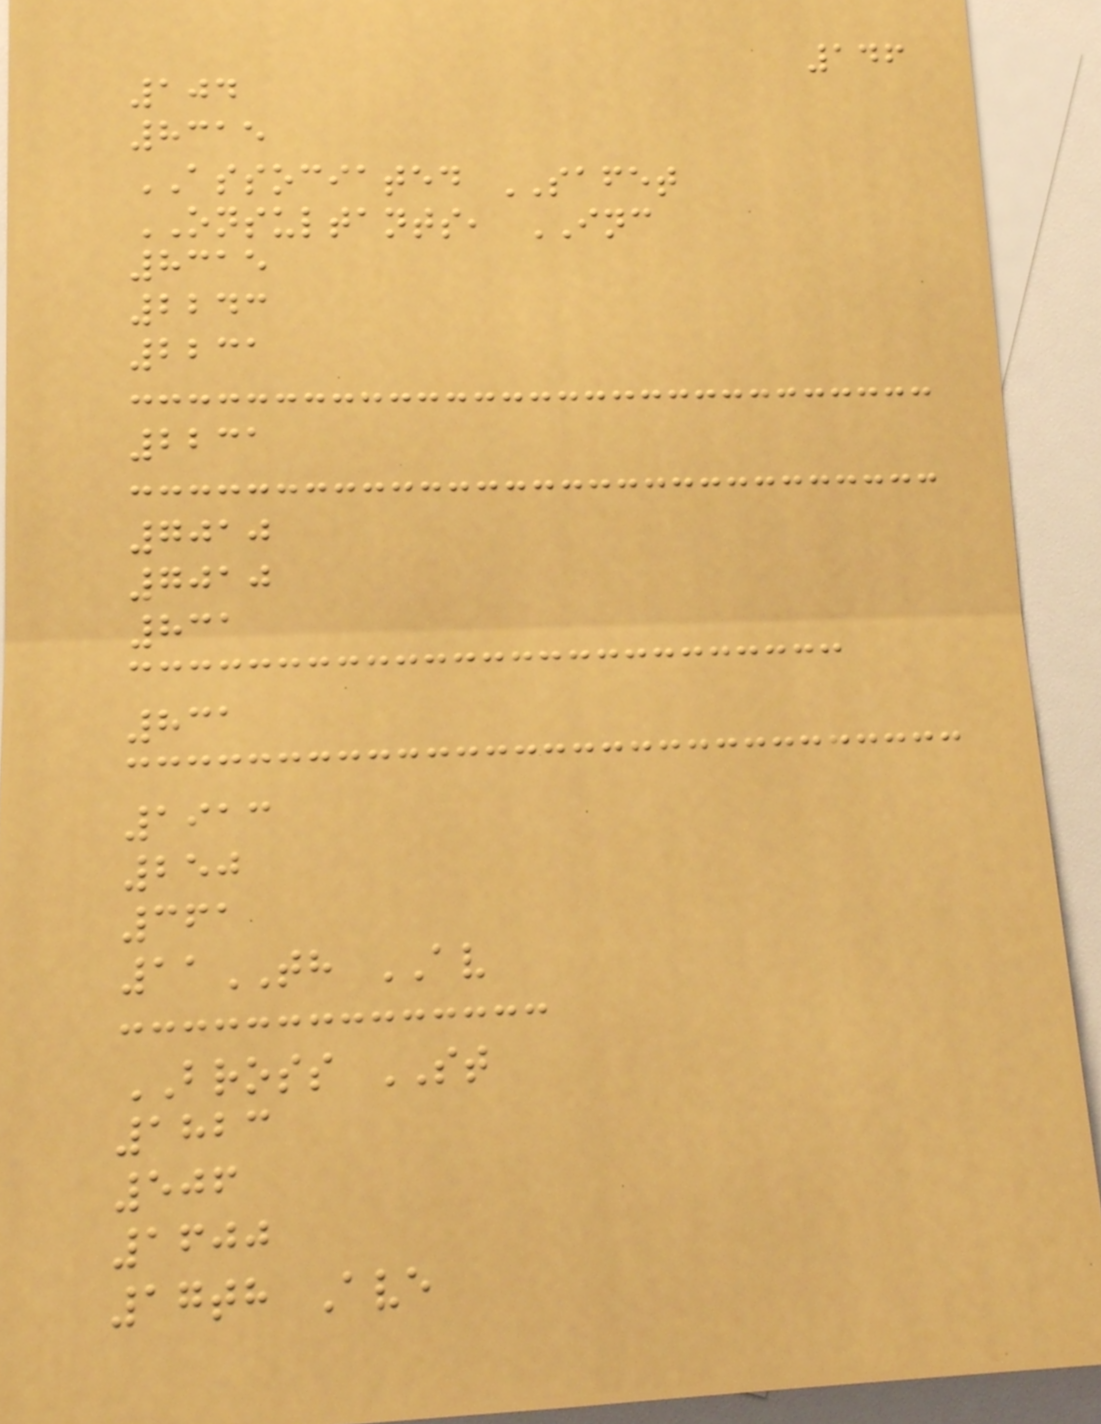146
104
8315
ASSOCIATED SAFET
ONSULTANTS, INC
8315
2243
2231
2231
7010
7010
831
831
1913
250
361
11TH AV
BROSS ST
1823
506
1600
17th Ave
